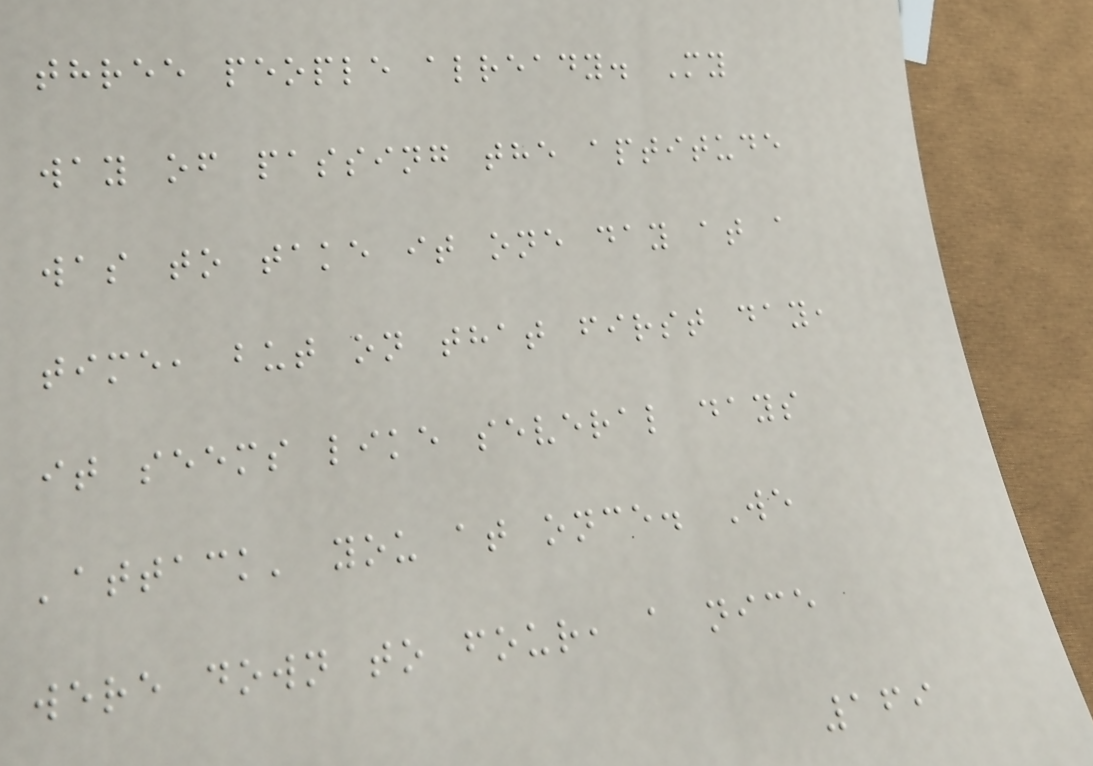three people already. My
way of passing the aptitude
was to take it one day at a
time, but on that first day,
it seems like several days
'attack' you at once. We
were down to four, a nice
169
